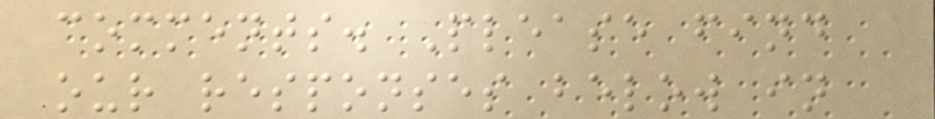comments. Please find
our responses below in
